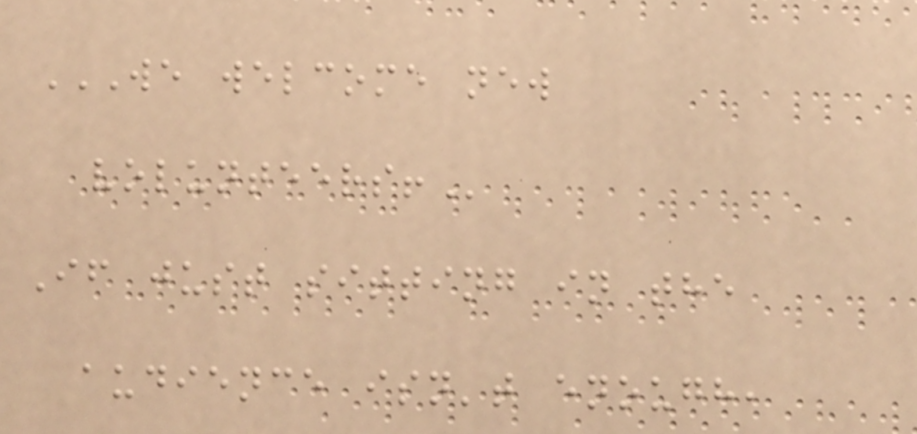WE WELCOME NEW
VOLUNTEERS!
If just sitting in the
audience isn't enough,
